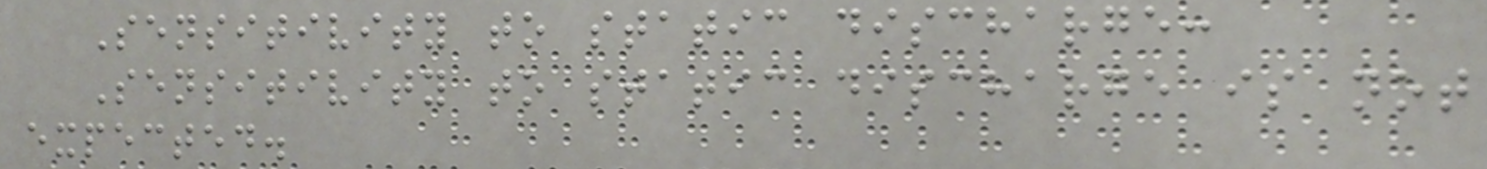Sensitivity to static discharge:
Sensitivity to static discharge is not
expected.
